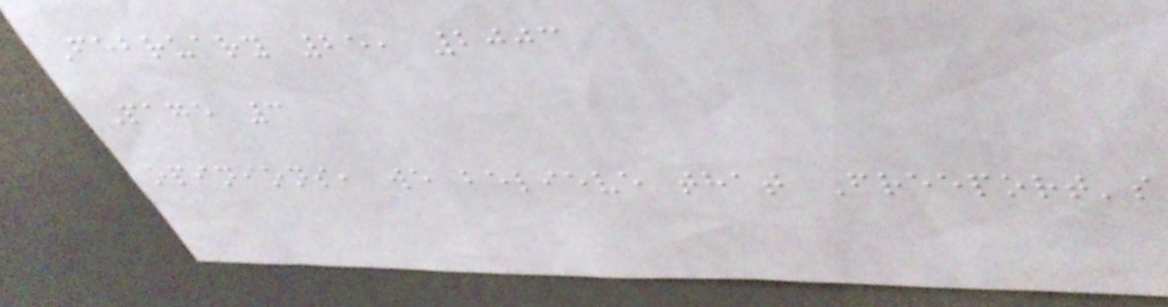February 25, 2003
Page 3
opinions, we believe that Freeport's
